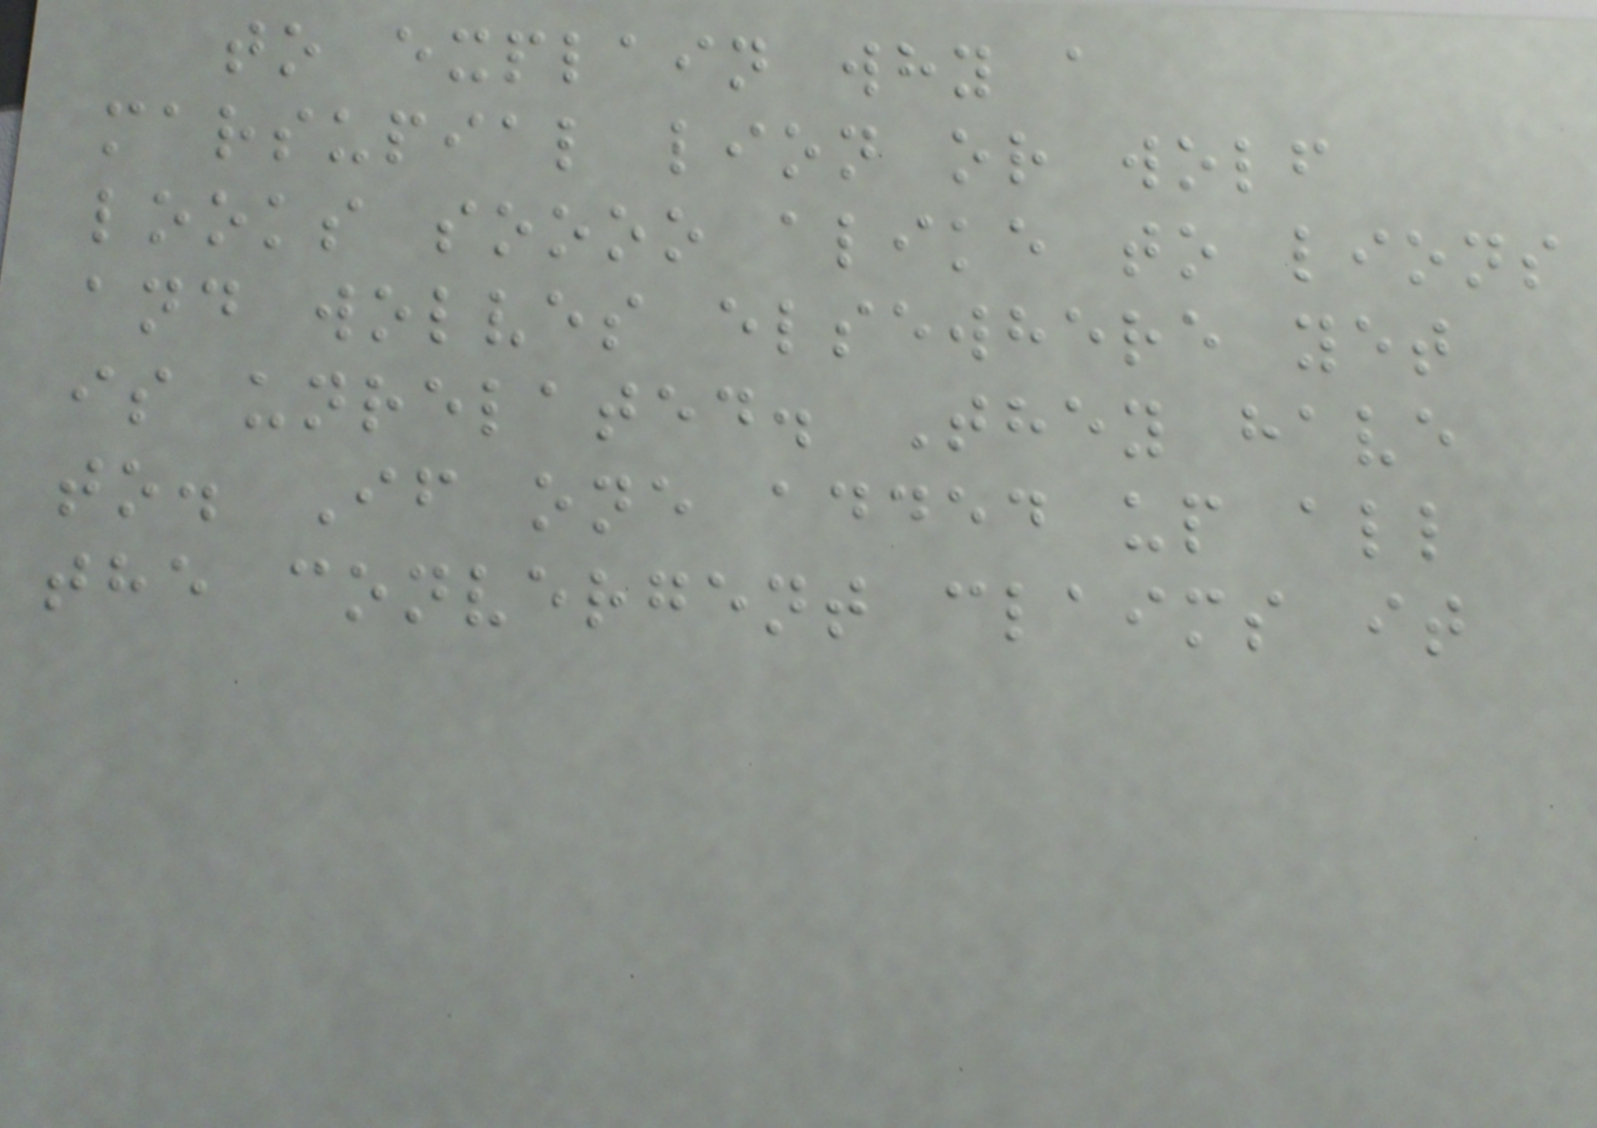to explain why a
marsupial lion or wolf
looks soooo alike to lions
and wolves elsewhere yet
is unrelated. They have
to. If one added up all
the convergent claims it
